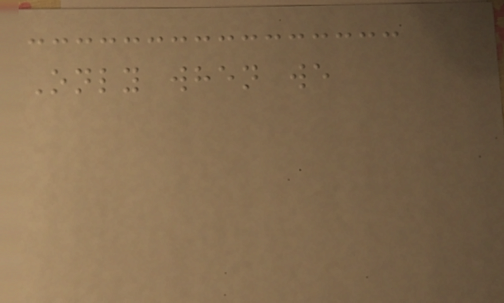Only when we
